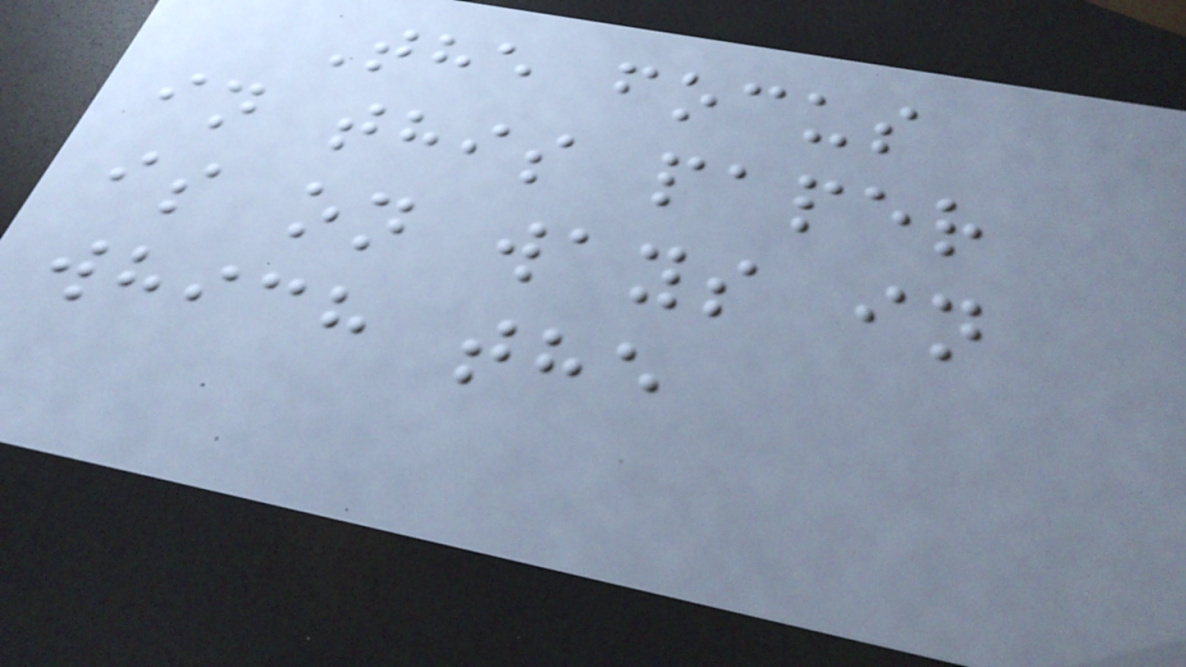The focus
in this paper
is on ways in
which the
